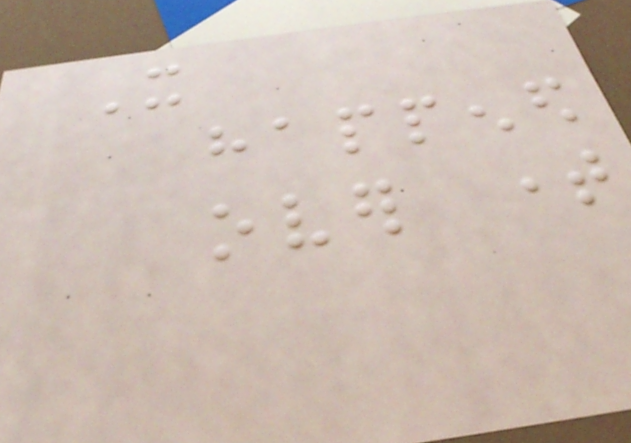It
happened
over time
